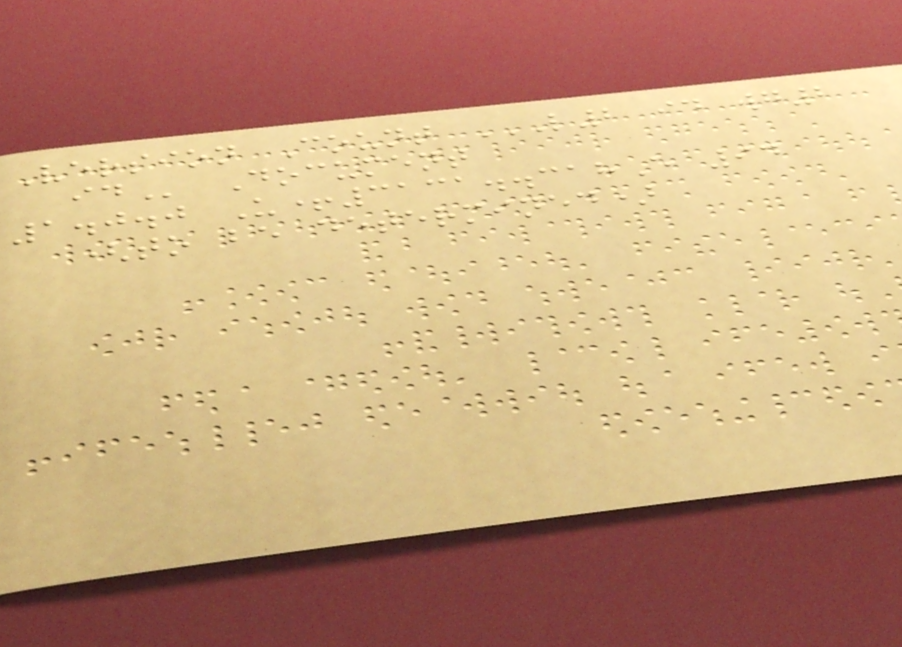Version Count L2 ID WG2
ID Document
1.0.0 U+3131..318E 94
(to be determined)
